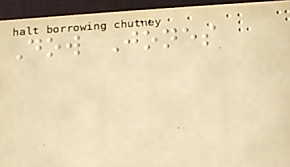Dow Jones
